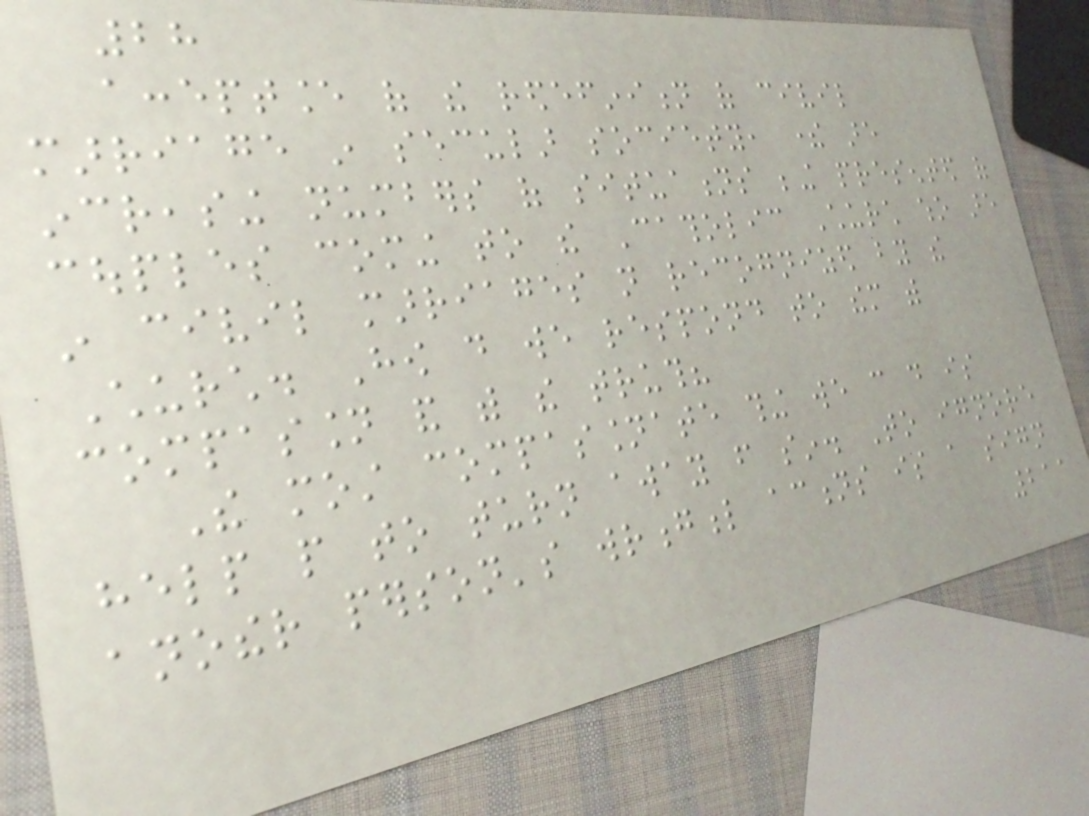28
acceptance of the redefinition of civil
marriage in secular society, there are
increasing numbers of situations being presented of
couples coming to the Catholic Church who are
in civil marriages not recognized by the
Church. How do we respond to them with
compassion and with the truth?
The most compassionate thing we can do is
help people to turn away from sin. To ignore
another person's wrongful actions is a sign
211
